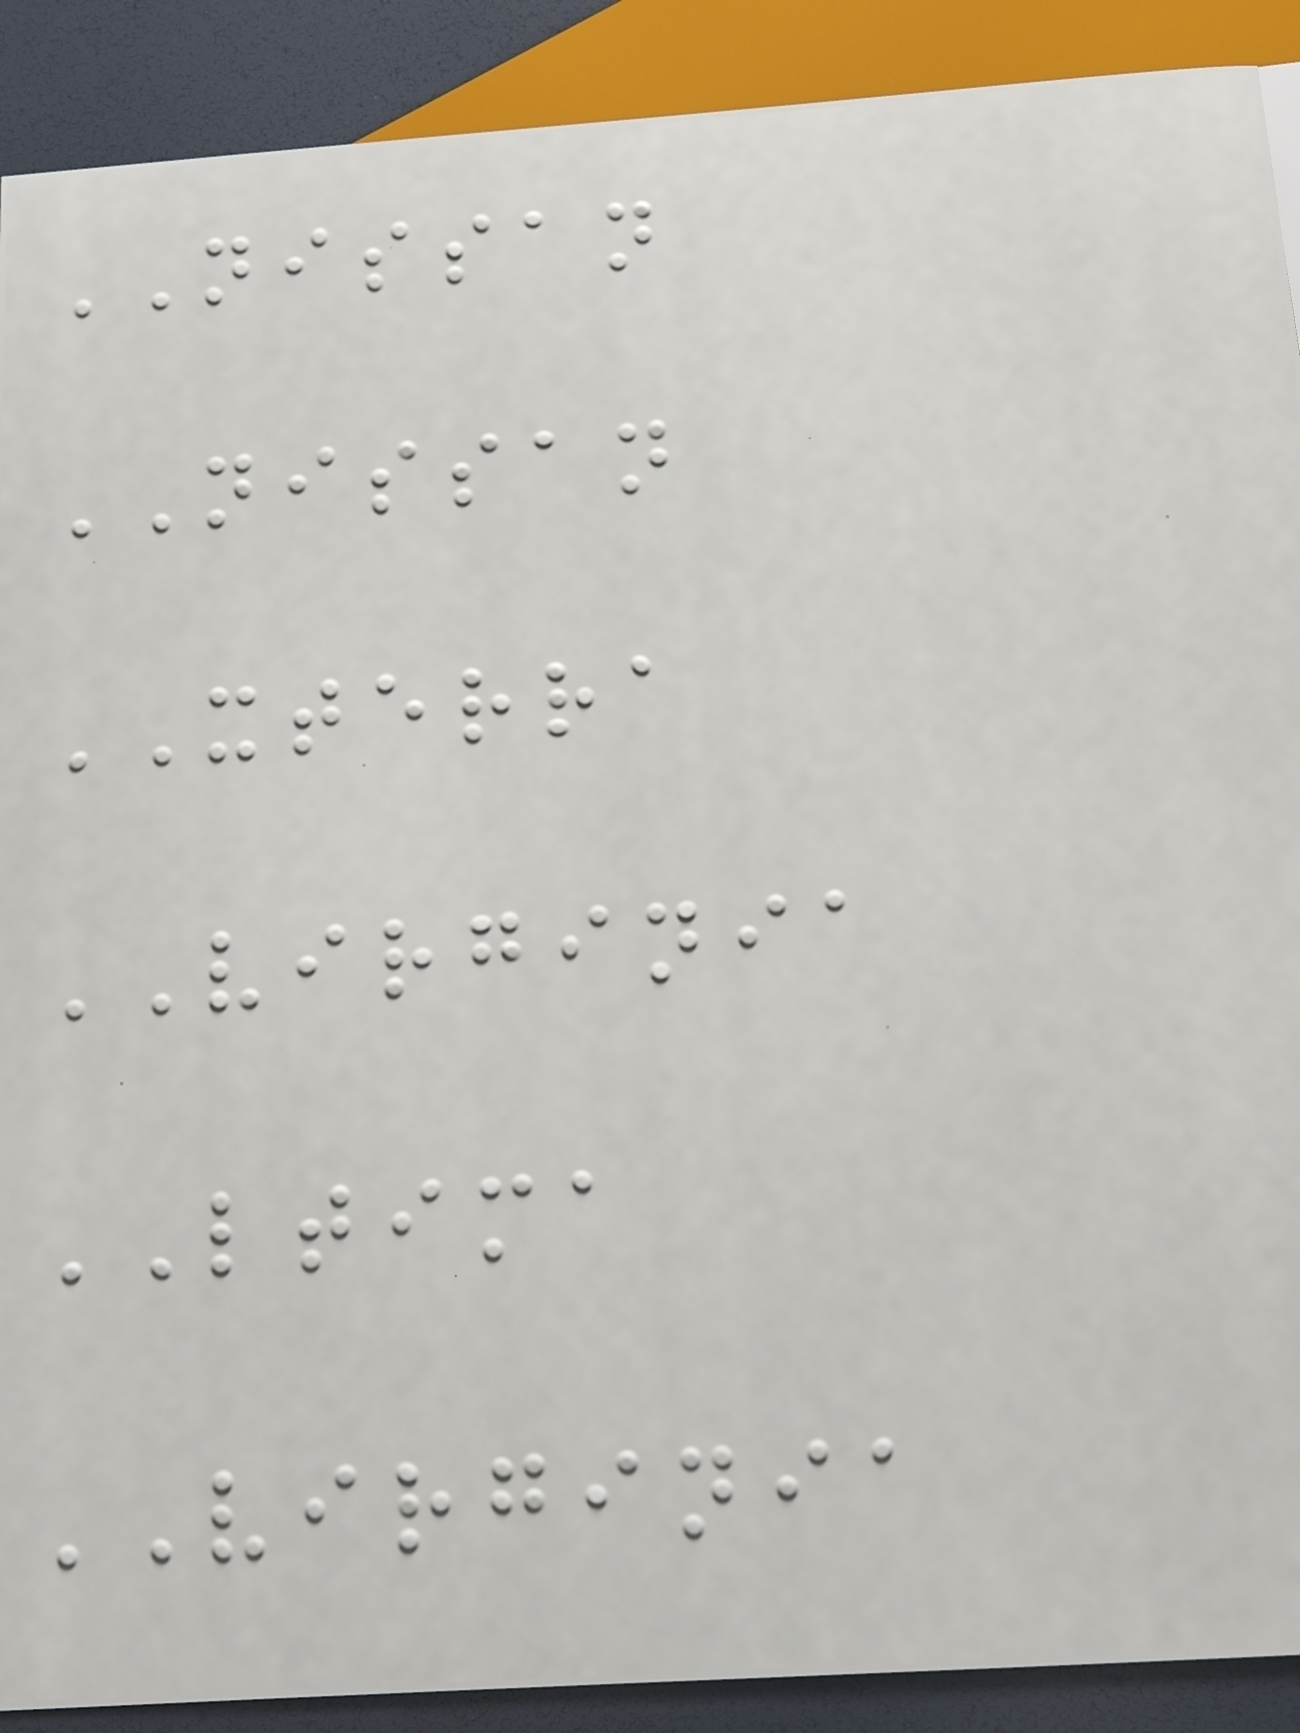NISSAN
NISSAN
XTERRA
VIRGINIA
LTIMA
VIRGINIA
